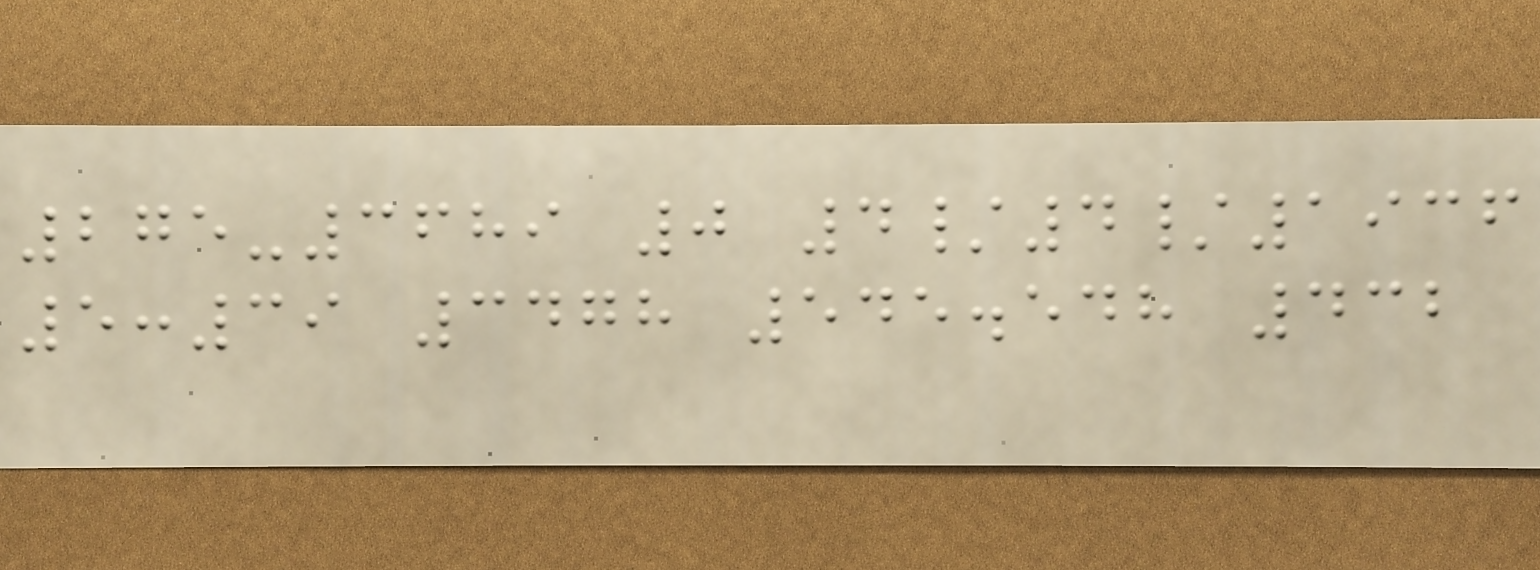275-3689 0 4/4/1936
5:39 3478 545.548 432
